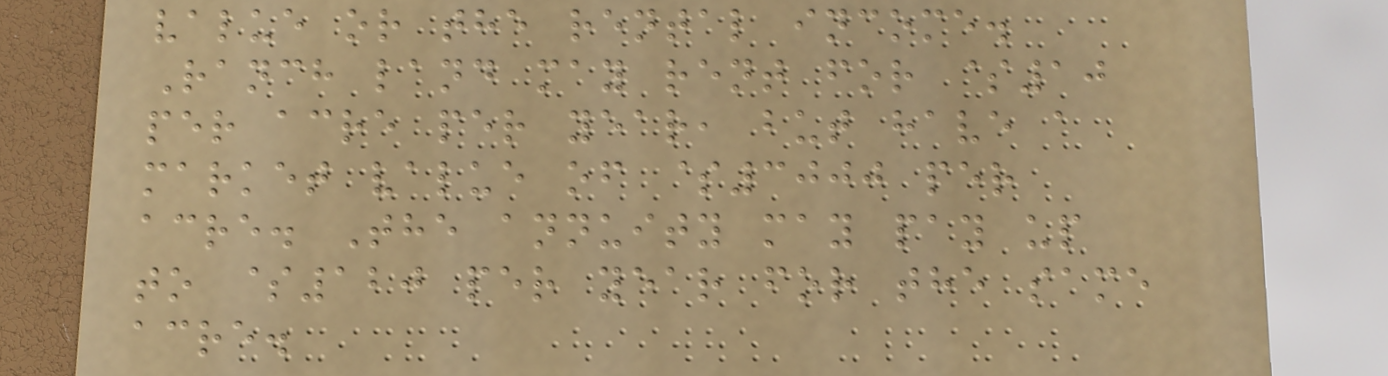value or the rental income.
Ranch land may rent for $10
per acre per year, but have a
market value of $3000 per
acre. The annuity may pay up
to $120 per year for the same
acre.
